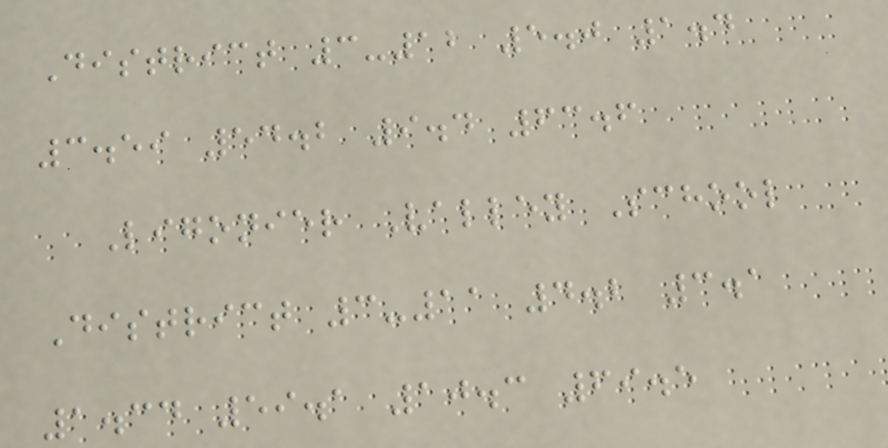District 3-12 5.0 1.4
3.59 54.2 9.4 63.6
Ligonier Valley School
District 3-11 4.2 3.1
1.34 59.1 10.3 69.5
